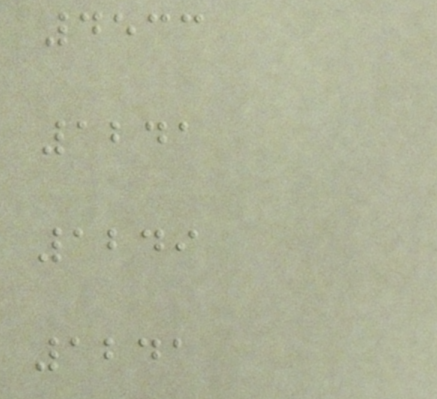4533
1241
1249
1241
